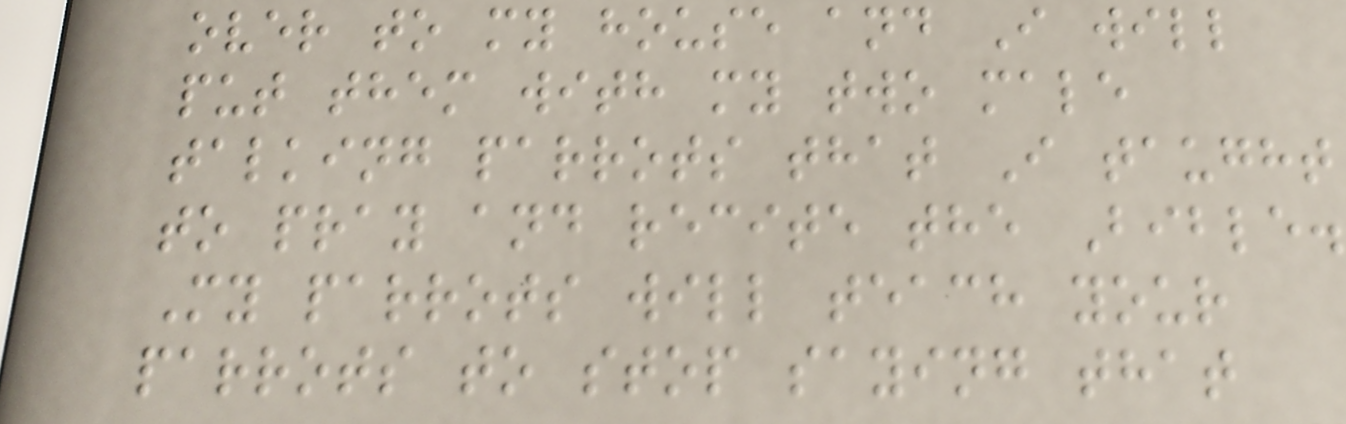over to my house and I will
put them with my two male
talking parrots that I taught
to pray and recite the Bible.
My parrots will teach your
parrots to stop saying that
